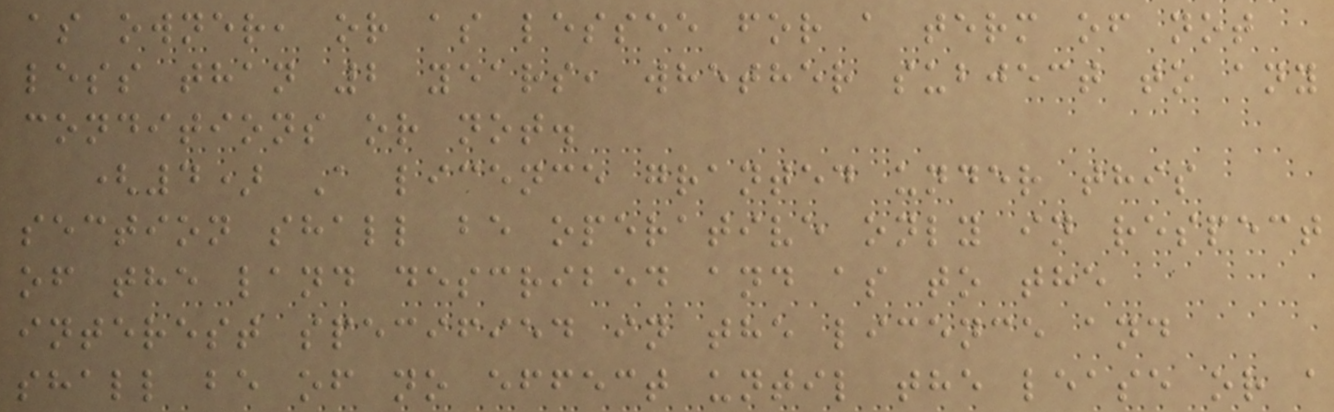as owner, or as lessee for a term of not
less than 2 years, whether subject to any
conditions or not.
(4) A licence granted under this
section shall be operative only in respect
of the land described and as to the
interest specified in the licence and
shall be of no effect until the lease or a
